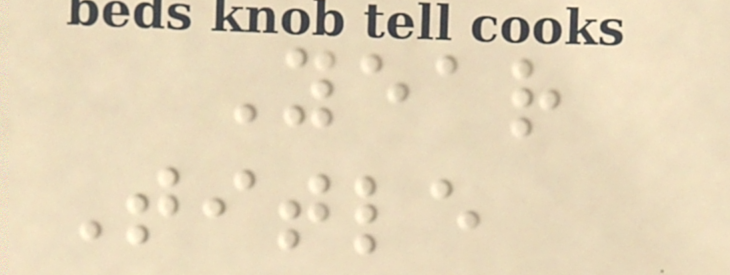Year
Title
